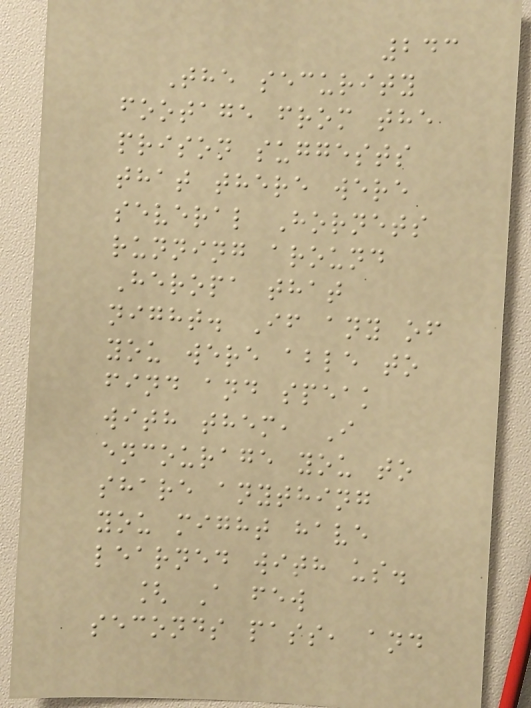243
The security
footage from the
prison suggests
that there were
several Hornets
running around
Heropa that
night. If any of
you were able to
find and speak
with them, I
encourage you to
share anything
you might have
learned with us.
[ A few
seconds pass, and
